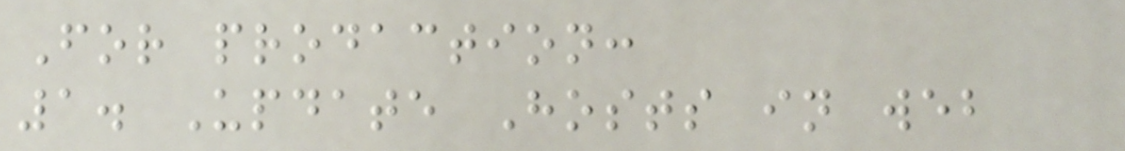For prodaction:
1. Update Hosts in web
